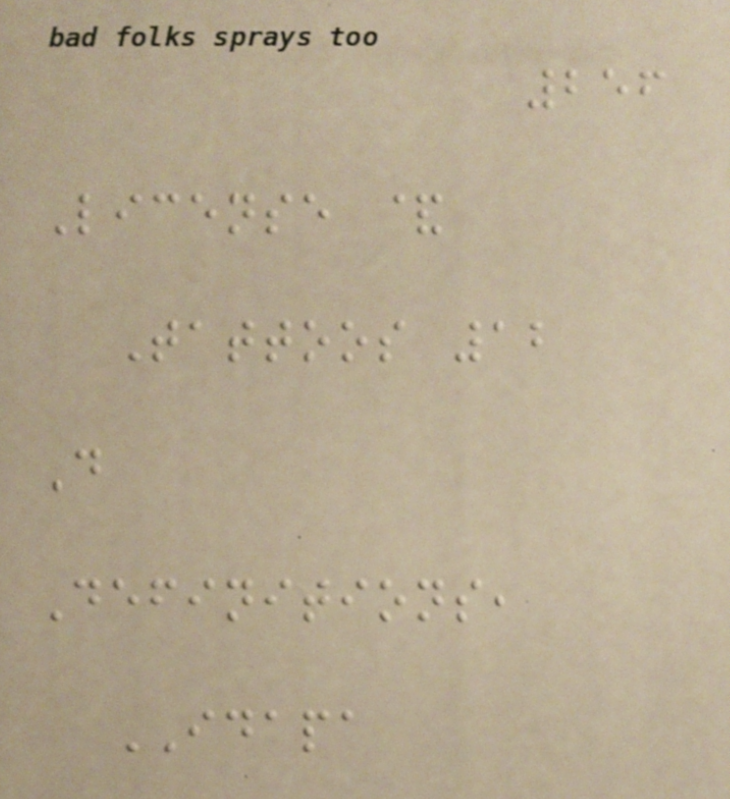256
License &
Tattoos 12
D
Definitions,
IDAPA
